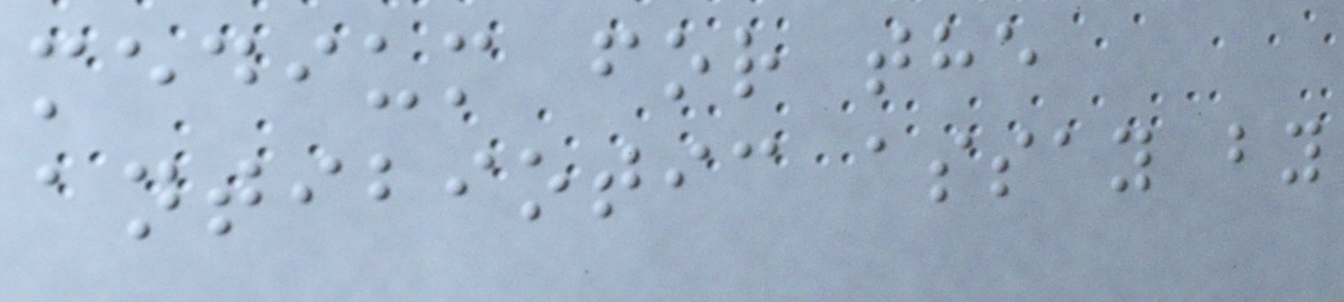medium for the
antibiotic assay by
